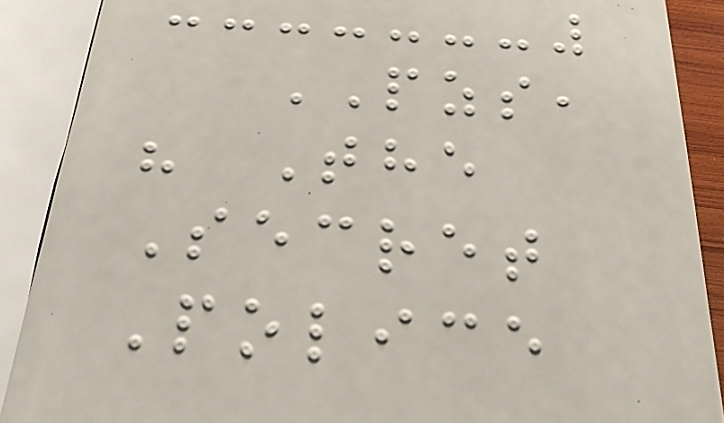PZS,
" The
Secret
Police
